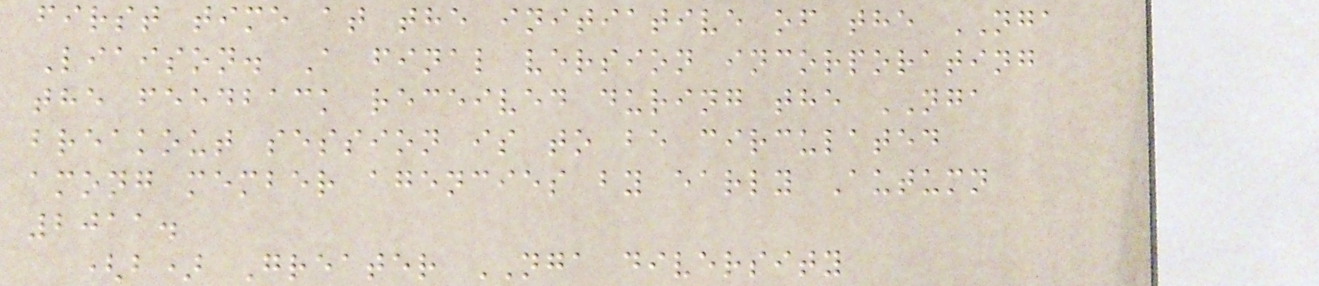first time at the initiative of the NGA
Liaison. A final version incorporating
the feedback received during the NGA
breakout session is to be circulated
among member agencies by early Autumn
2011.
(b) Greater NGA diversity
